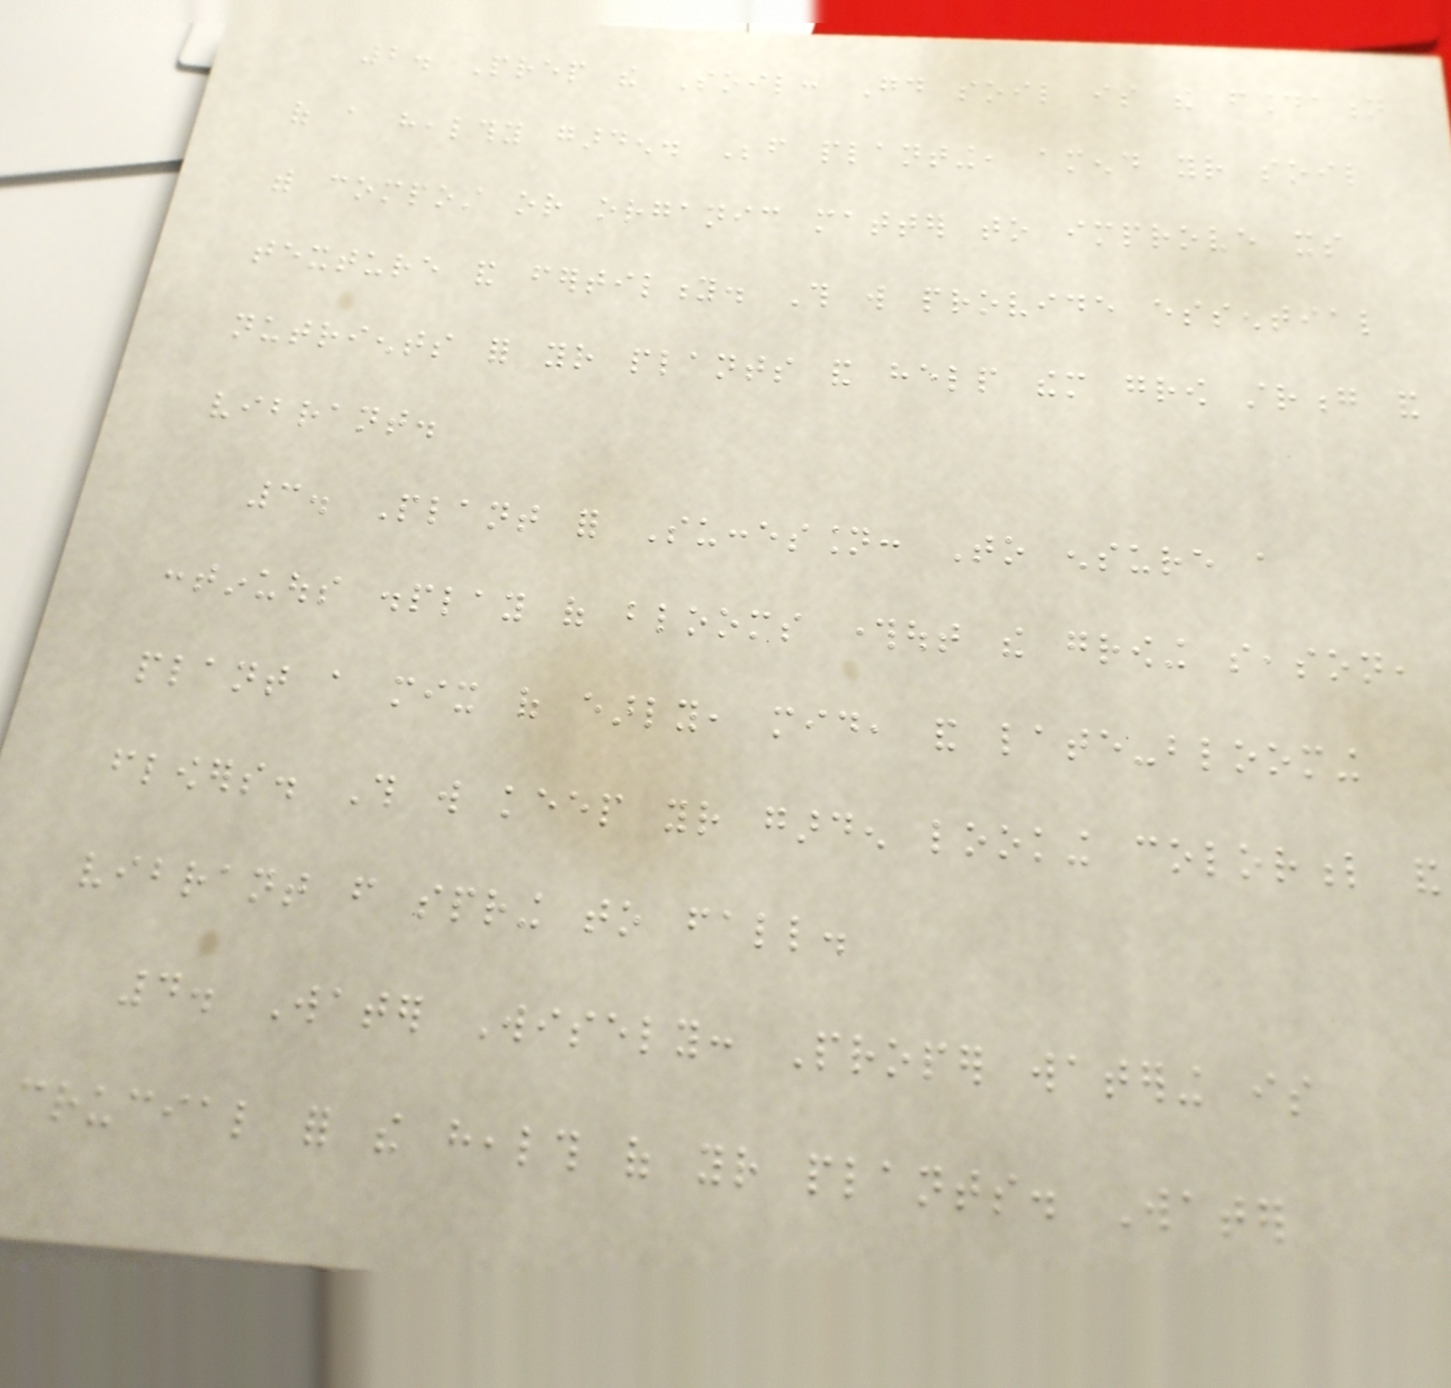2. Prep the Soil: Good soil is the foundation
of a healthy garden. Before planting, amend your soil
with compost or organic matter to improve its
texture and fertility. This will provide essential
nutrients for your plants and help them grow strong and
vibrant.
3. Plant for Succession: To ensure a
continuous display of blooms throughout the growing season,
plant a mix of early, mid, and late-blooming
flowers. This will keep your garden looking colorful and
vibrant from spring to fall.
4. Water Wisely: Proper watering is
crucial for the health of your plants. Water
